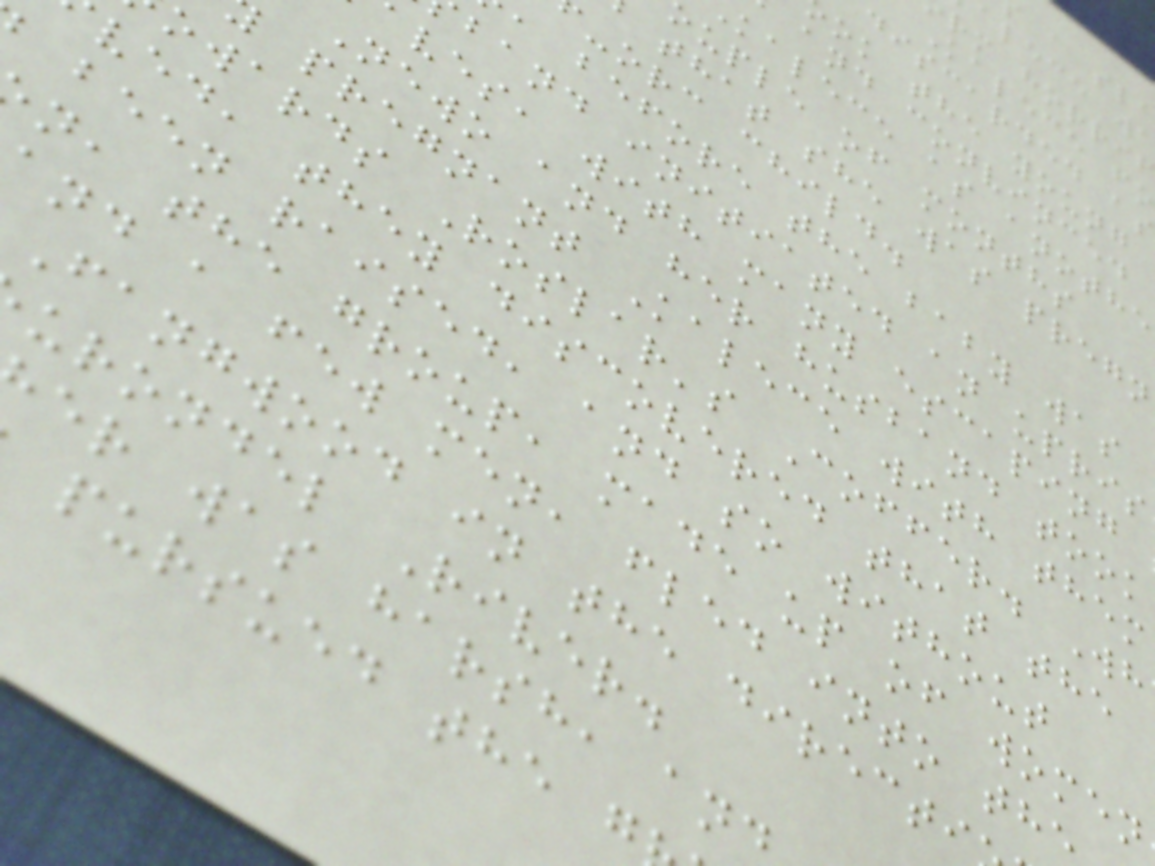discarded as
ok the young
and convinced
kalece as anothe
uple of months
that she was pregn
-orc child.
, before the baby was
band initiated an upris
ves, with many escaping
Newo and her husband took
pregnant Kalece with them
owards Roslar's Coffer. Wh
ved, they discovered that the
been raised, and so without
n, the group, made up of women
and a few men, fled into th
Fangwood in the directi
urondel River.
er was harsh, and
pursued the g
